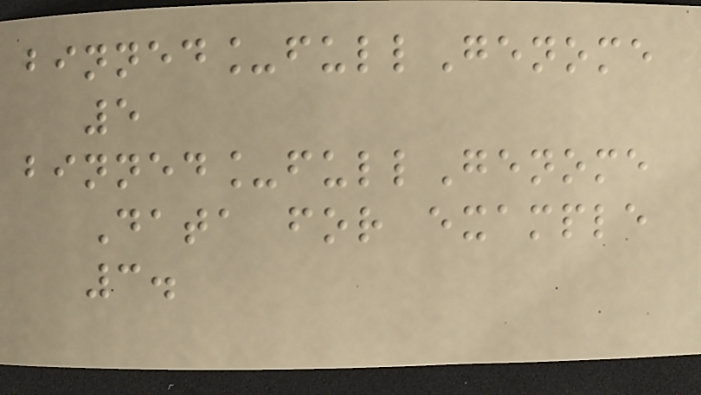binned_fullGenome
5
binned_fullGenome
Data for example
3.
